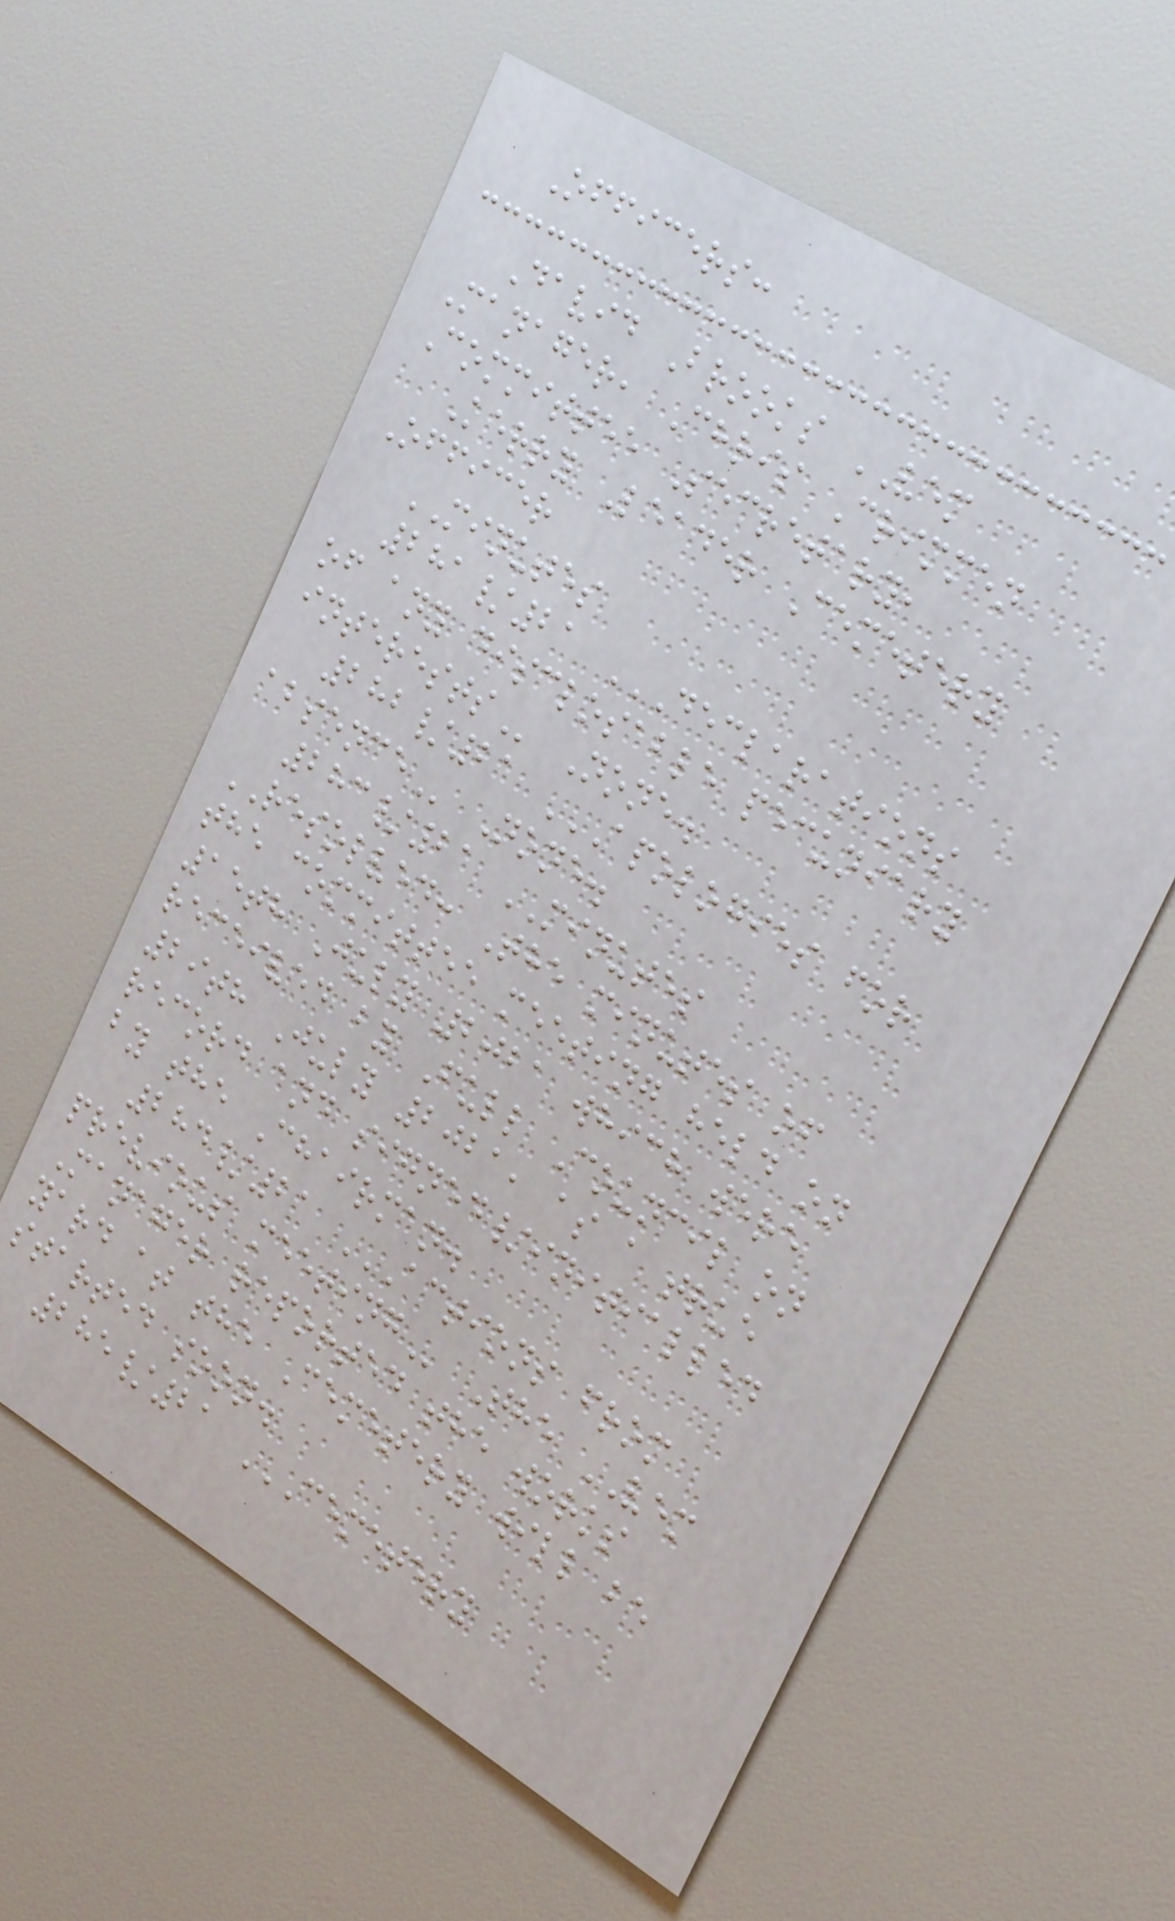Officers:
David Brooks VEM
Manager, Chris Crimmen
Committee Secretary,
Kerry Leader Cemetery
Officer
MINUTES
281/21 DECLARATIONS
OF ANY DISCLOSABLE PECUNIARY
INTERESTS None.
282/21 APOLOGIES FOR
ABSENCE None.
283/21 MINUTES
RESOLVED: The minutes of
the committee meeting held on
15th July 2021 which were
received by Full Council on
29th July 2021, as a true
record and signed/initialled
by the Chairman.
284/21 ACTIONS FROM
PREVIOUS MEETING The VEM
Manager reported the works
yard at the Cemetery will be
started soon.
285/21 CEMETERY
